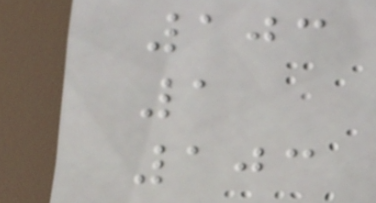103
1
103
